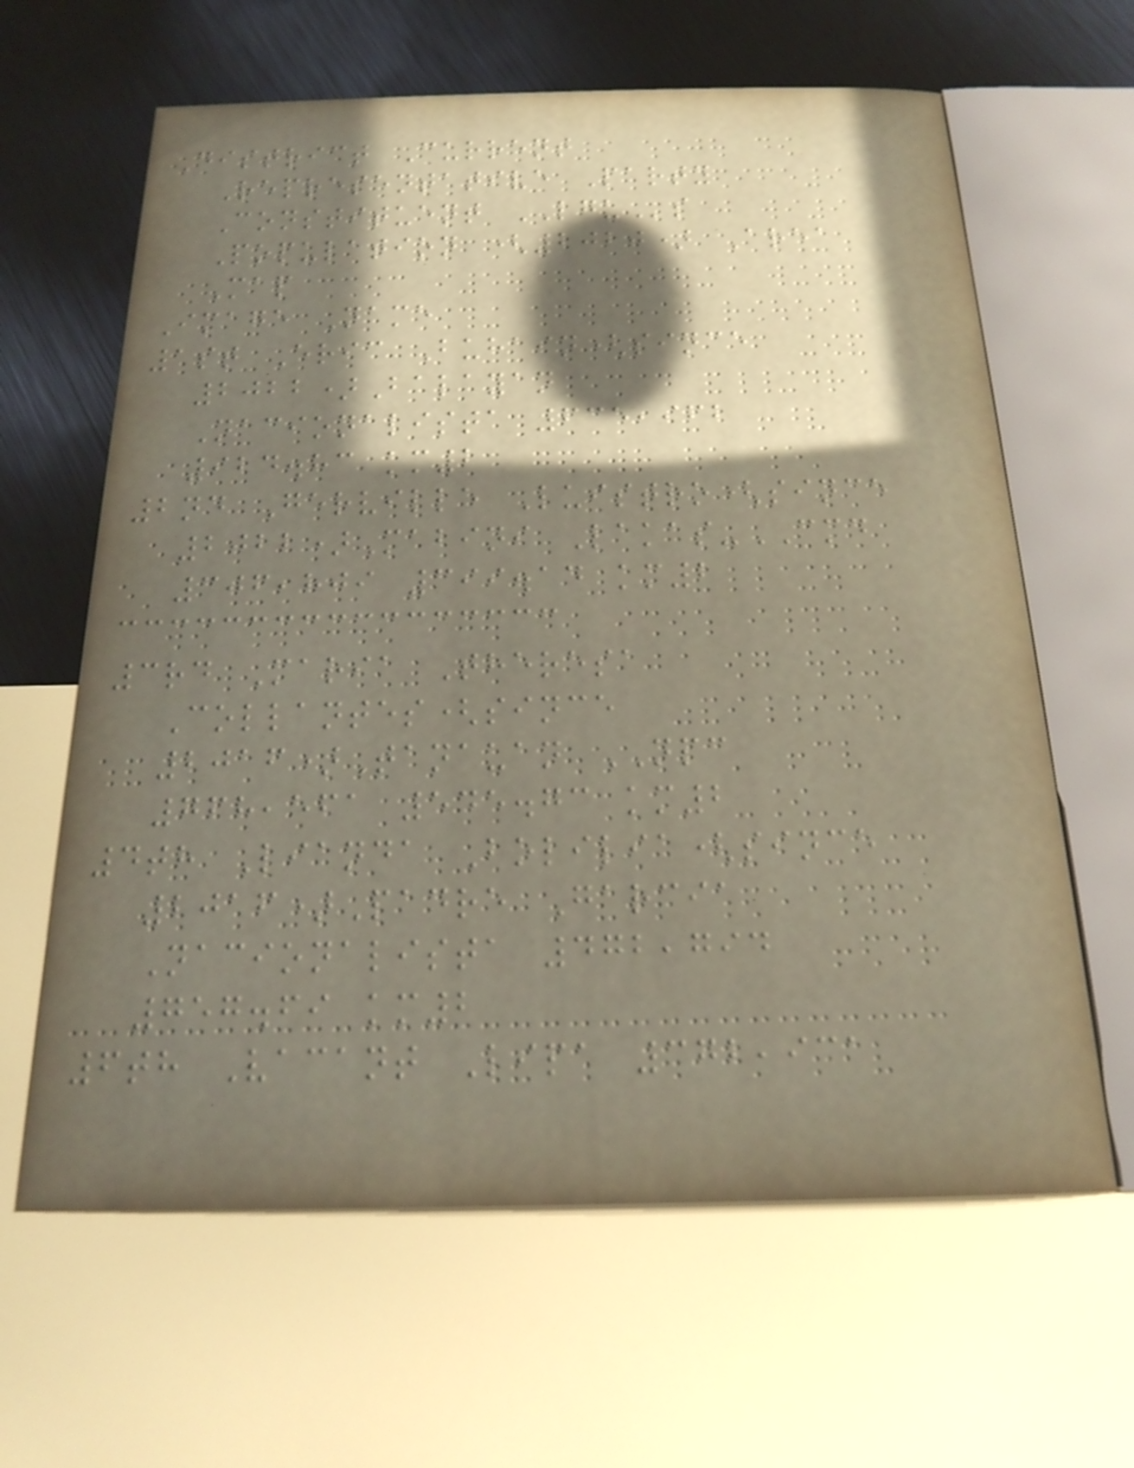District Current
Representative Party
Constituent LGUs
Population (2020) Area
Map
Image Name
1st Eric Buhain(since
2022)Balayan
Nacionalista 635,962
924.83 km2
2nd Gerville Luistro(since
2022)Mabini Lakas-CMD
306,809 399.14 km2
3rd Maria Theresa
Collantes(since
2016)Tanauan NPC
768,561 545.73 km2
4th Lianda Bolilia(since
2016)Padre Garcia
Nacionalista 472,794
757.69 km2
6th Vacant Lipa 372,931
